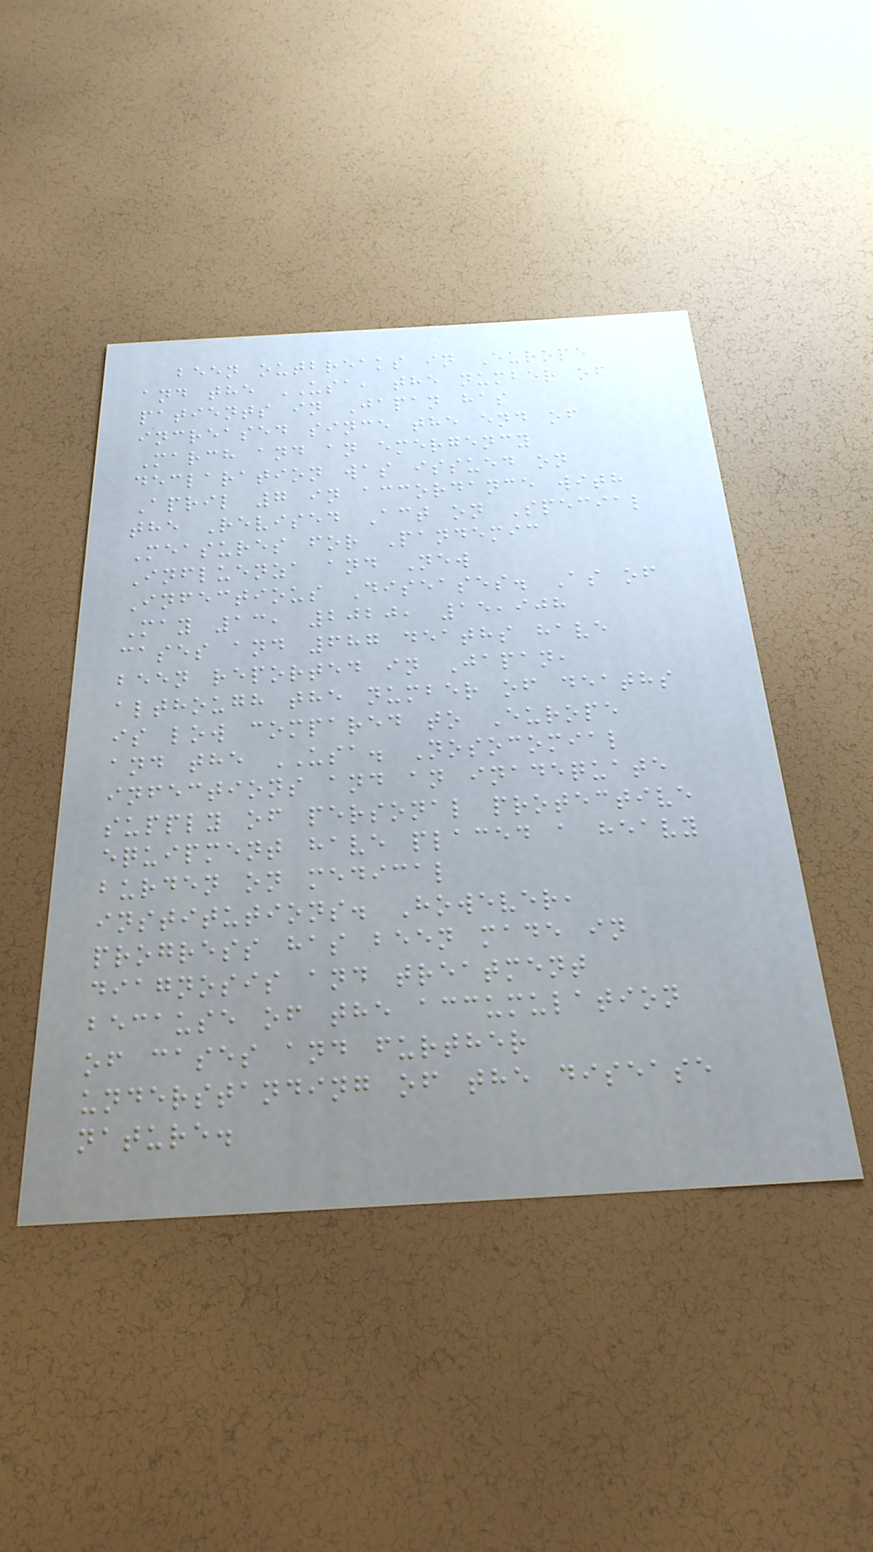been outbreaks in Europe
and the USA, the number of
patients in Japan has
increased since the end of
March and an emergency
declaration was issued on
April 7 in accordance with
the Revised Act on Special
Measures for Pandemic
Influenza and New
Infectious Diseases. As of
May 13, 2020, 15,908
cases and 687 deaths have
been reported in Japan,
although the number of deaths
is low compared to Europe
and the USA. Nosocomial
infections and an inadequate
supply of personal protective
equipment have placed a heavy
burden on medical
institutions. However,
progress has been made in
diagnosis and treatment
because of the accumulation
of cases and further
understanding of the disease
nature.
